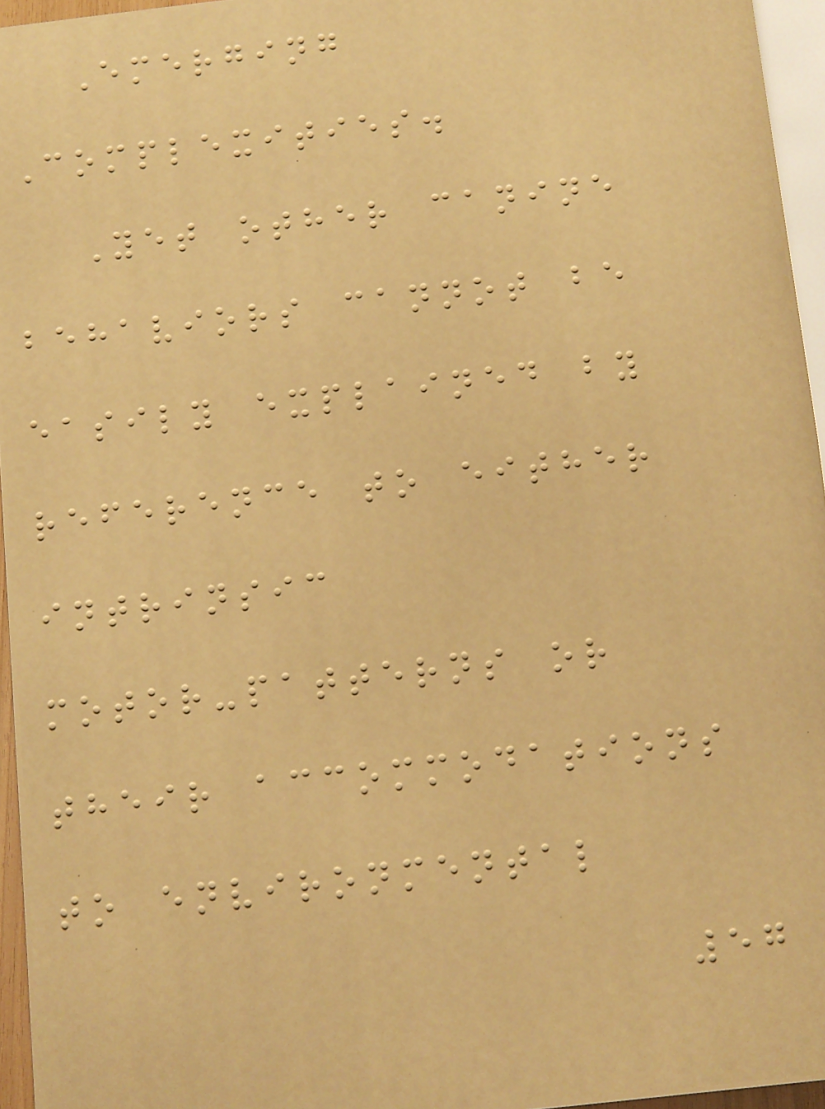Emerging
Complexities.
Yet other canine
behaviors cannot be
easily explained by
reference to either
intrinsic
motor-patterns or
their accommodations
to environmental
57
